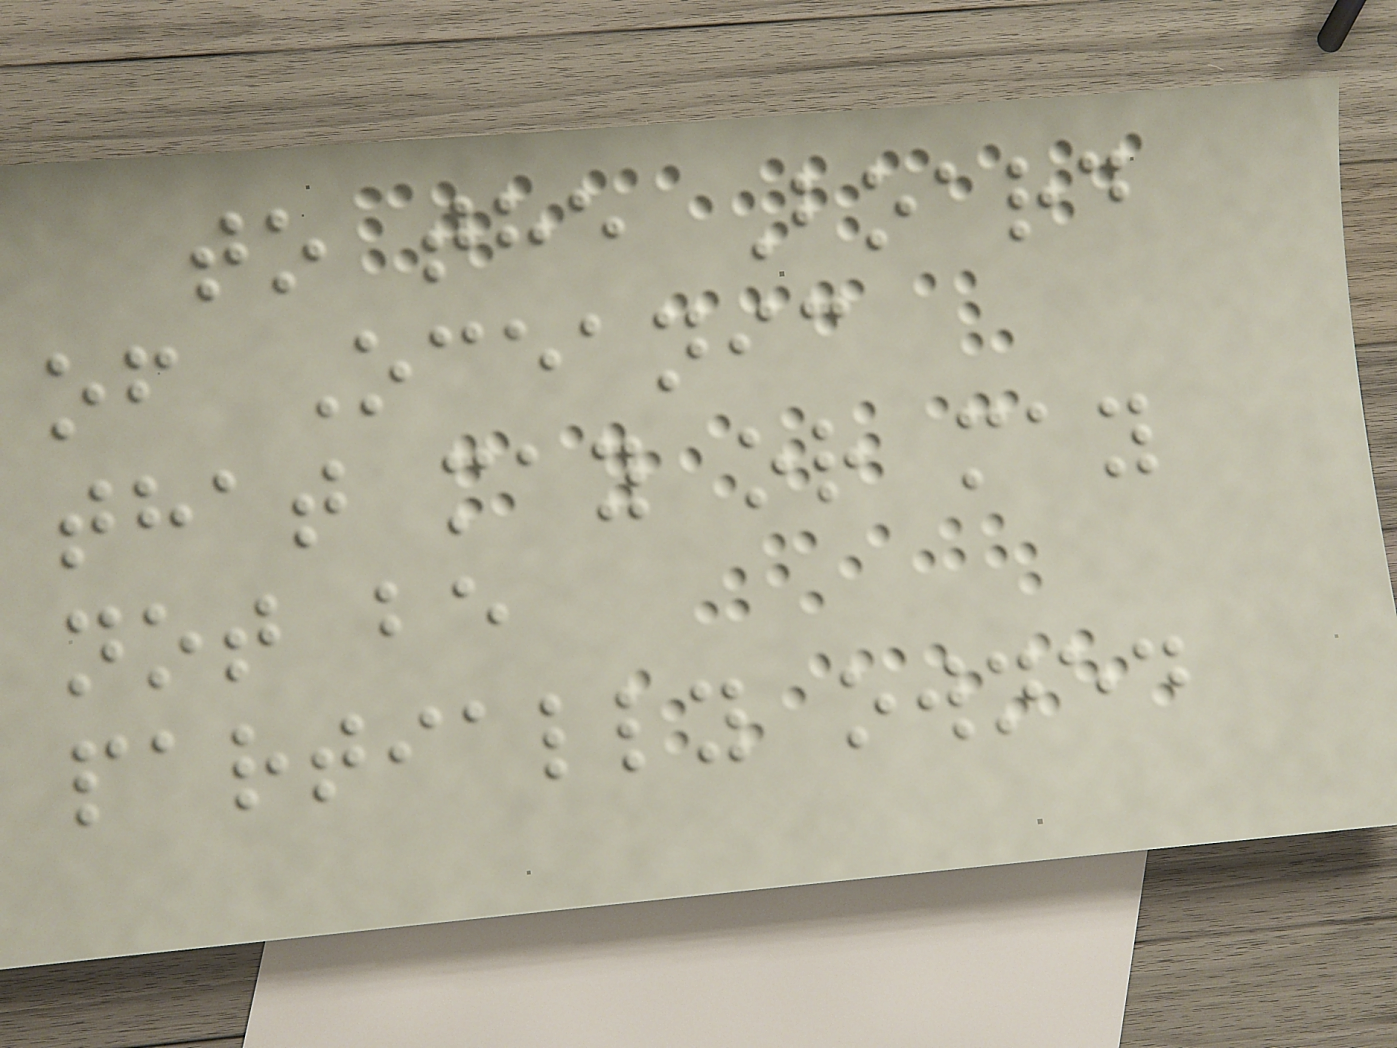to the Board
of Oceanic
that may or may
not be
partially owned
